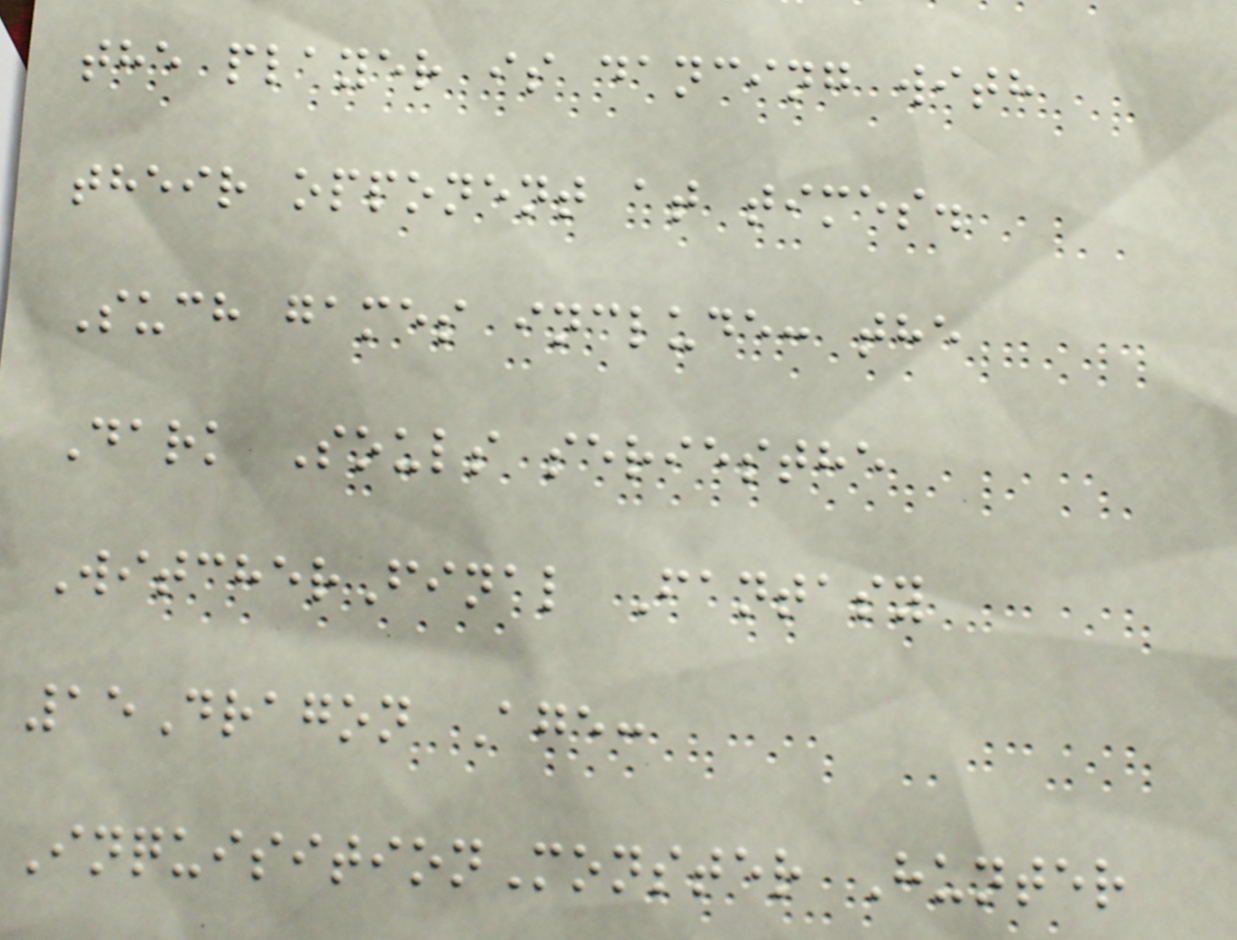the player is dancing with
their opponent at times.
Such games include: the
Dark Souls seriesthe
WitcherFinal Fantasy
15Dragon Age:
InquisitionMonster Hunter
